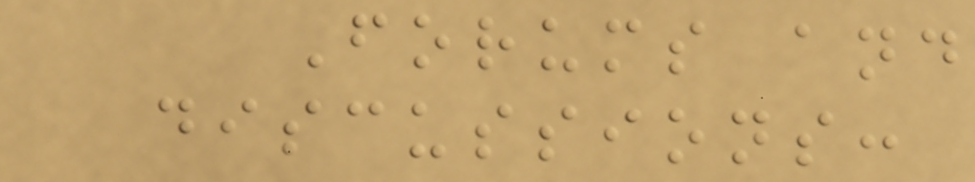Forums and
discussions:
